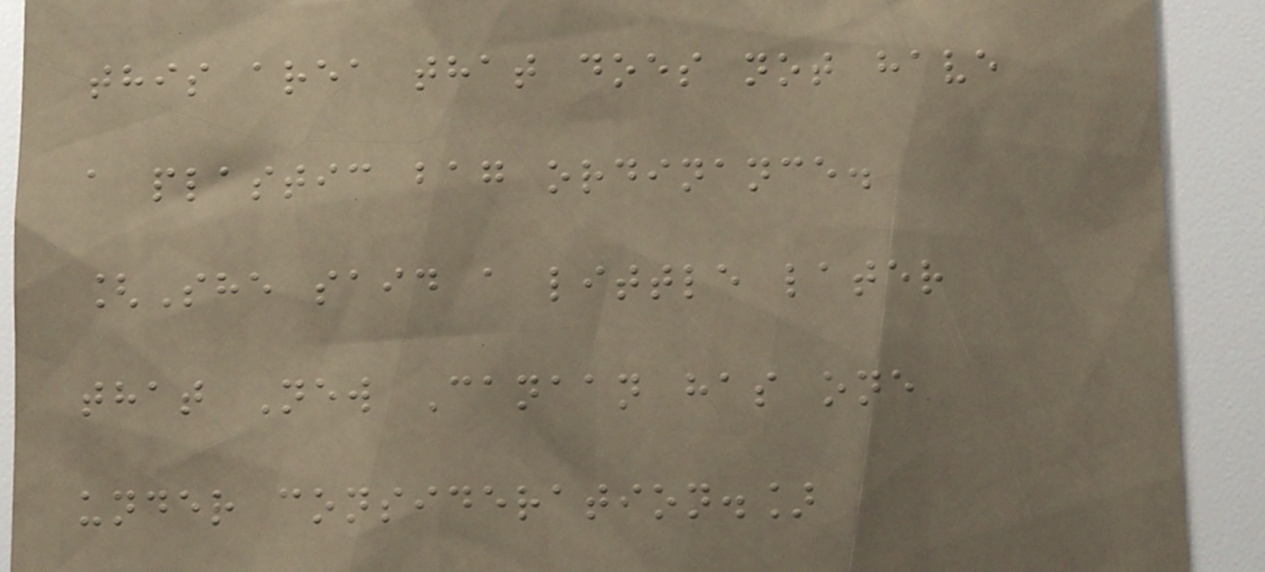this area that does not have
a plastic bag ordinance.
[She said a little later
that New Canaan has one
under consideration.]
